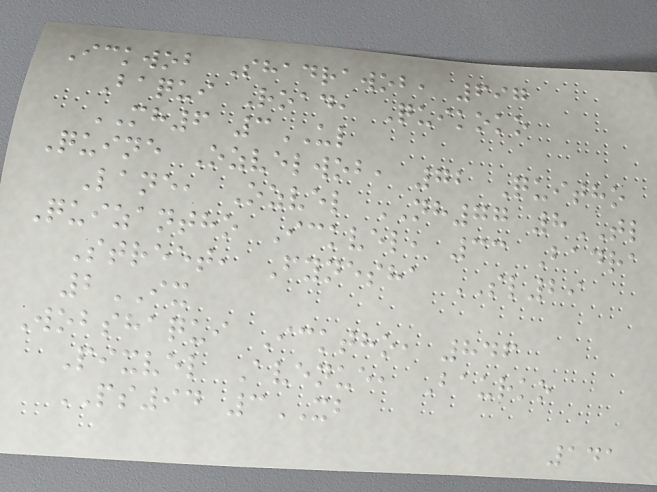Ickwob Shadrawob, 697
Baqui Road, Quikoko
MH6 3UL
Quine Ozvelwob, 72 Quitho
Lane, Ozvel NH77 8TL
Quizantho Ickvel, 33 Badra
Street, Fynesha SL29
2IX
Wobshaqui Icktho, 846
Pixvel Avenue, Baurko
PS94 3XB
141
